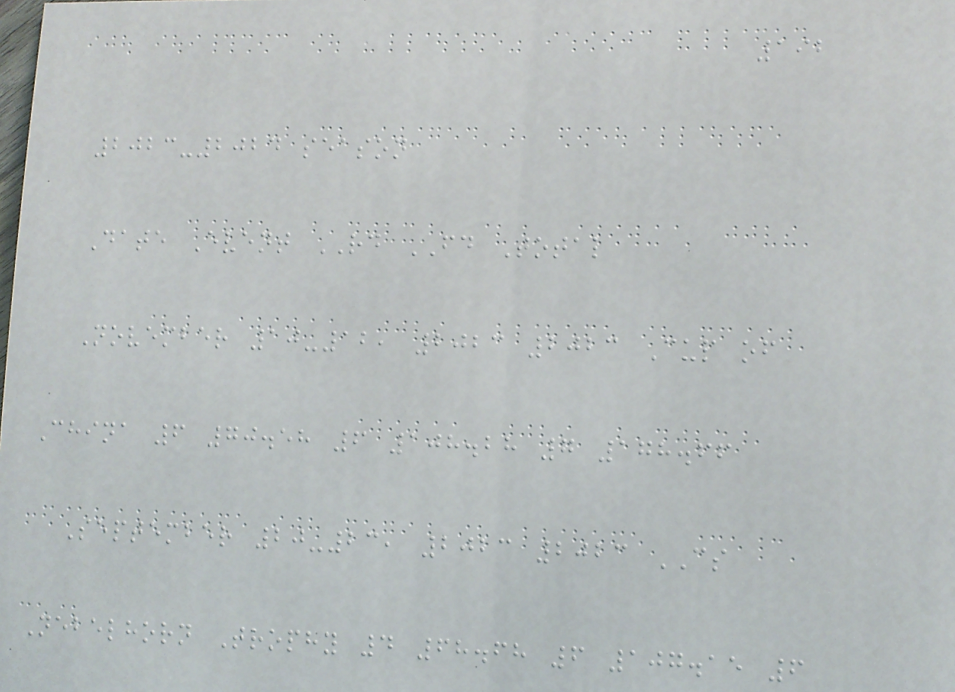192
2023-2024 season
Date Event RD FD Total
November 10-12, 2023 2023 Cup of
China 6 70.58 6 108.28 7 178.66
September 20-23, 2023 2023 CS
Nebelhorn Trophy 4 68.68 6 107.15 6
